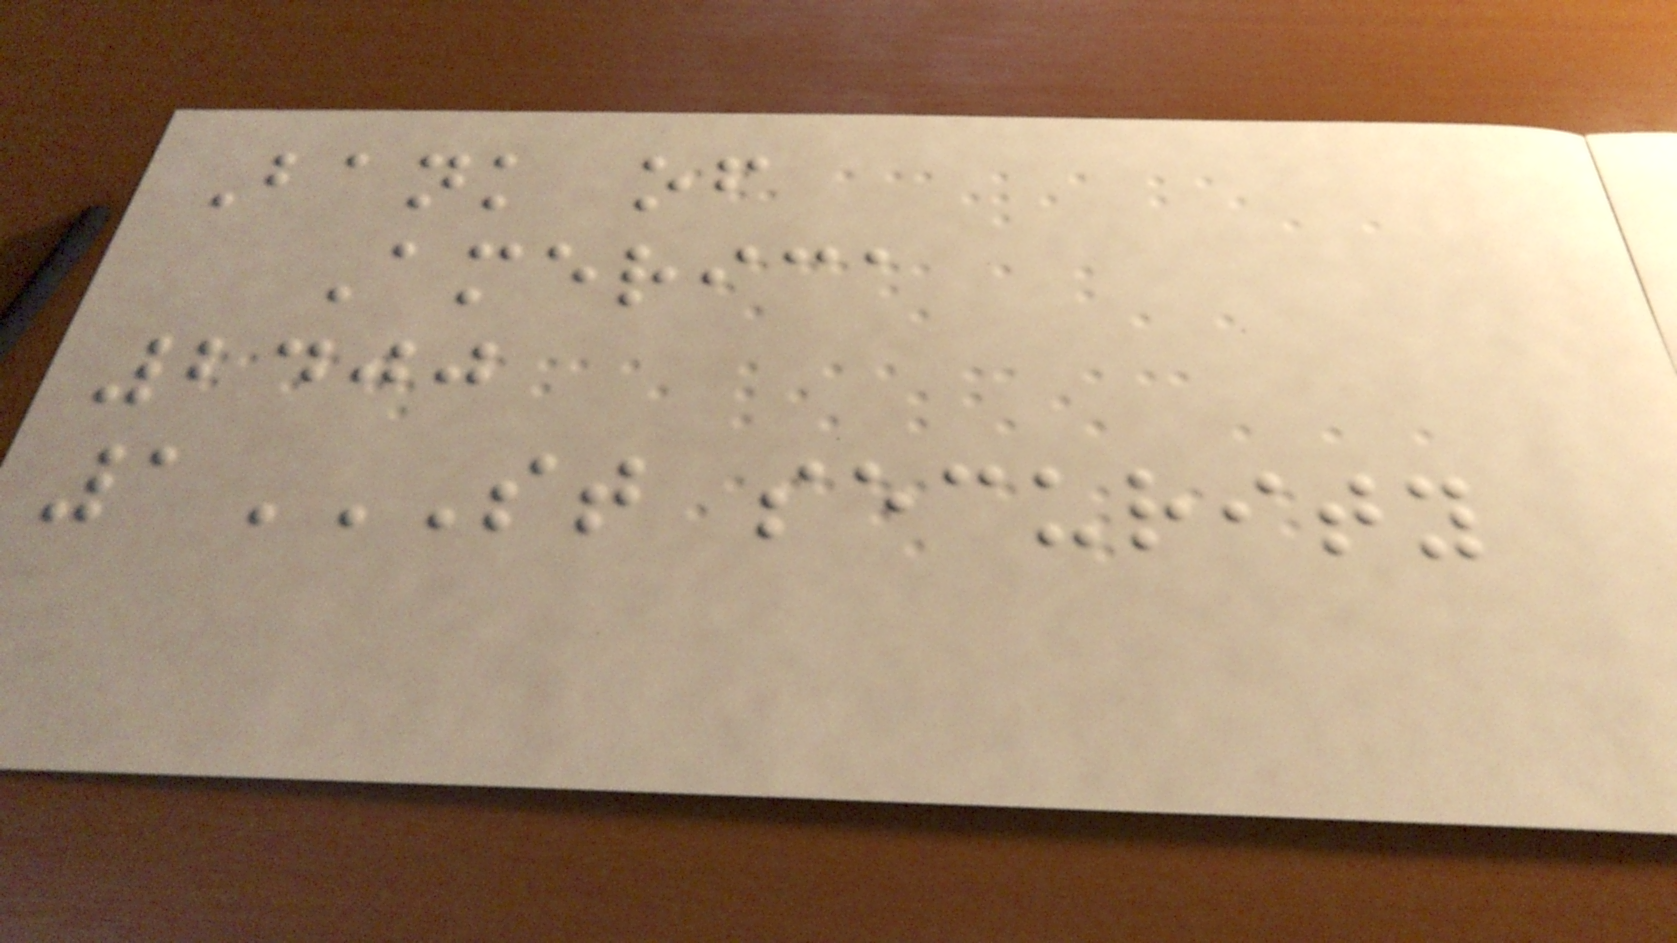Bank of
America
2400
1ST SECURITY
